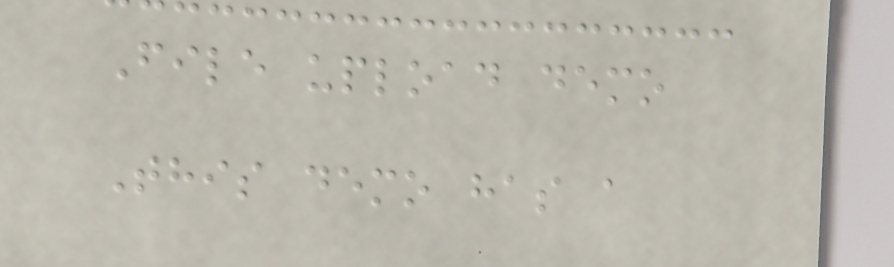File upload demo
This demo has a
